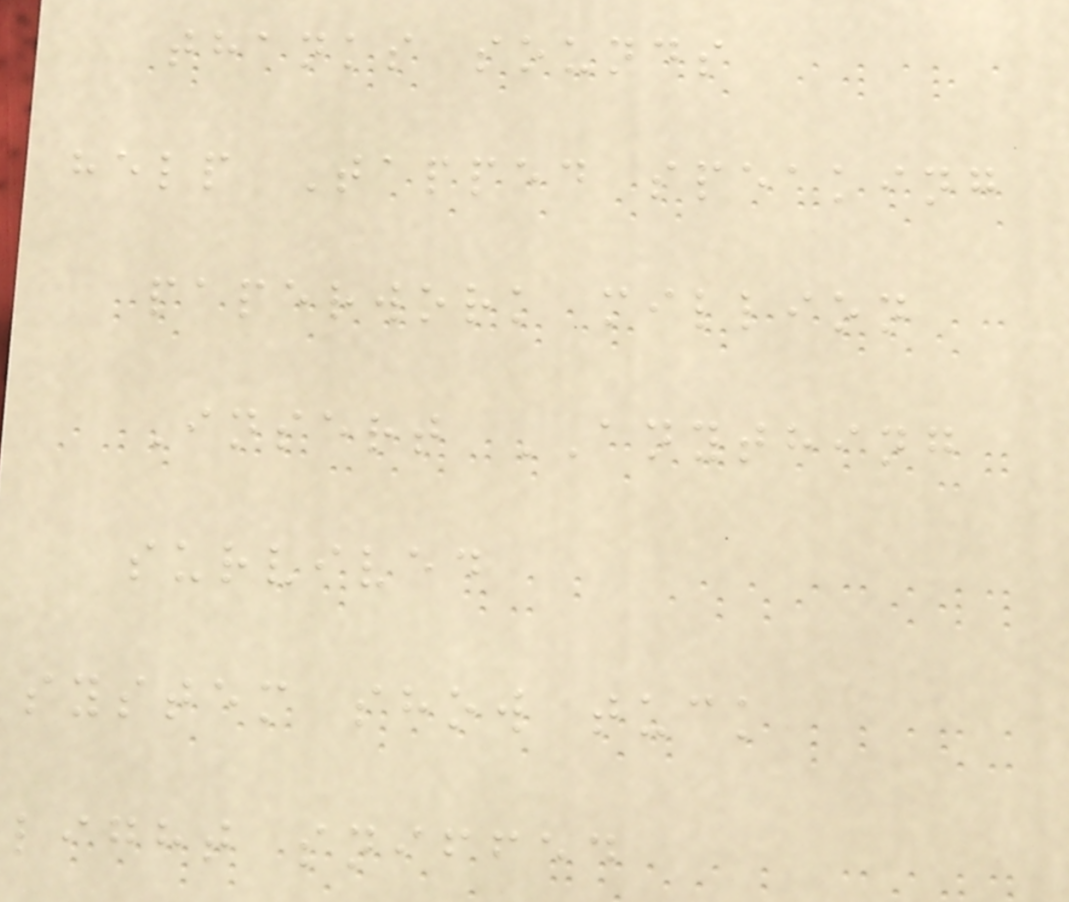thanks sounds
help Tapped speaking
paperwork million
Insert ANYTHING
survived
system show tuck
light sniffed
